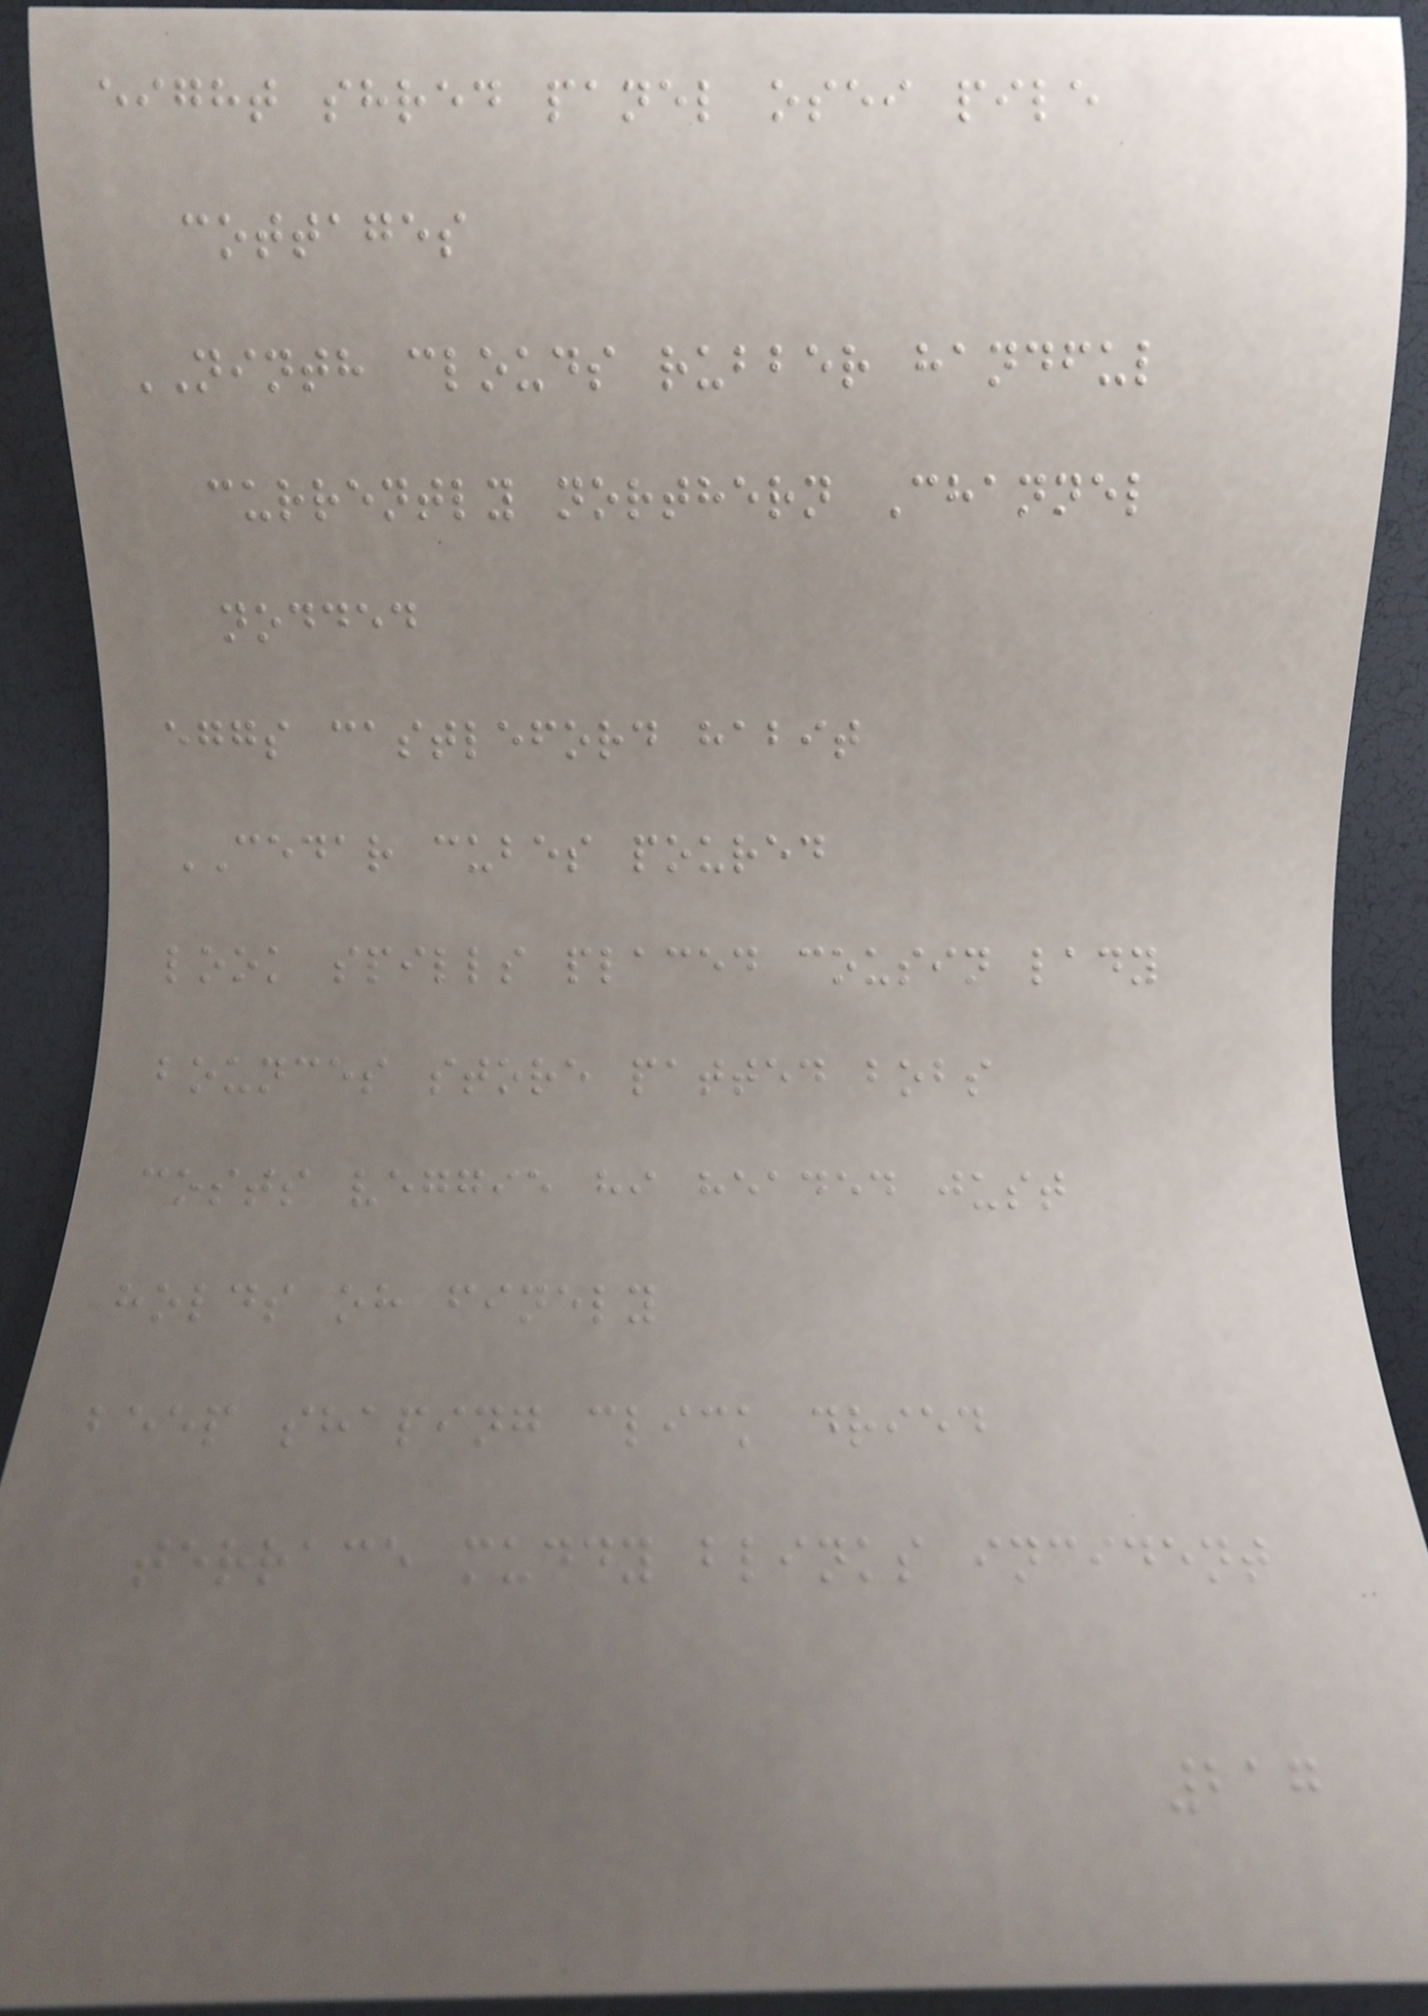eight shred panel osei pile
cottages
NINTH clouds rubber handful
currently northern Channel
nodded
eggs castleford habit
CEDAR cubes poured
look spills placed cousin lady
bounces store patted bobs
costs veggie hi headed just
holds oh finely
beep shaping click dried
terrace muddy blinks incident
217
